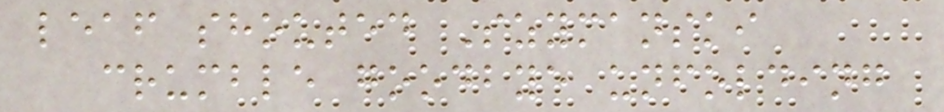leaf shouted Szymanski
crumble goodbye unfolding
